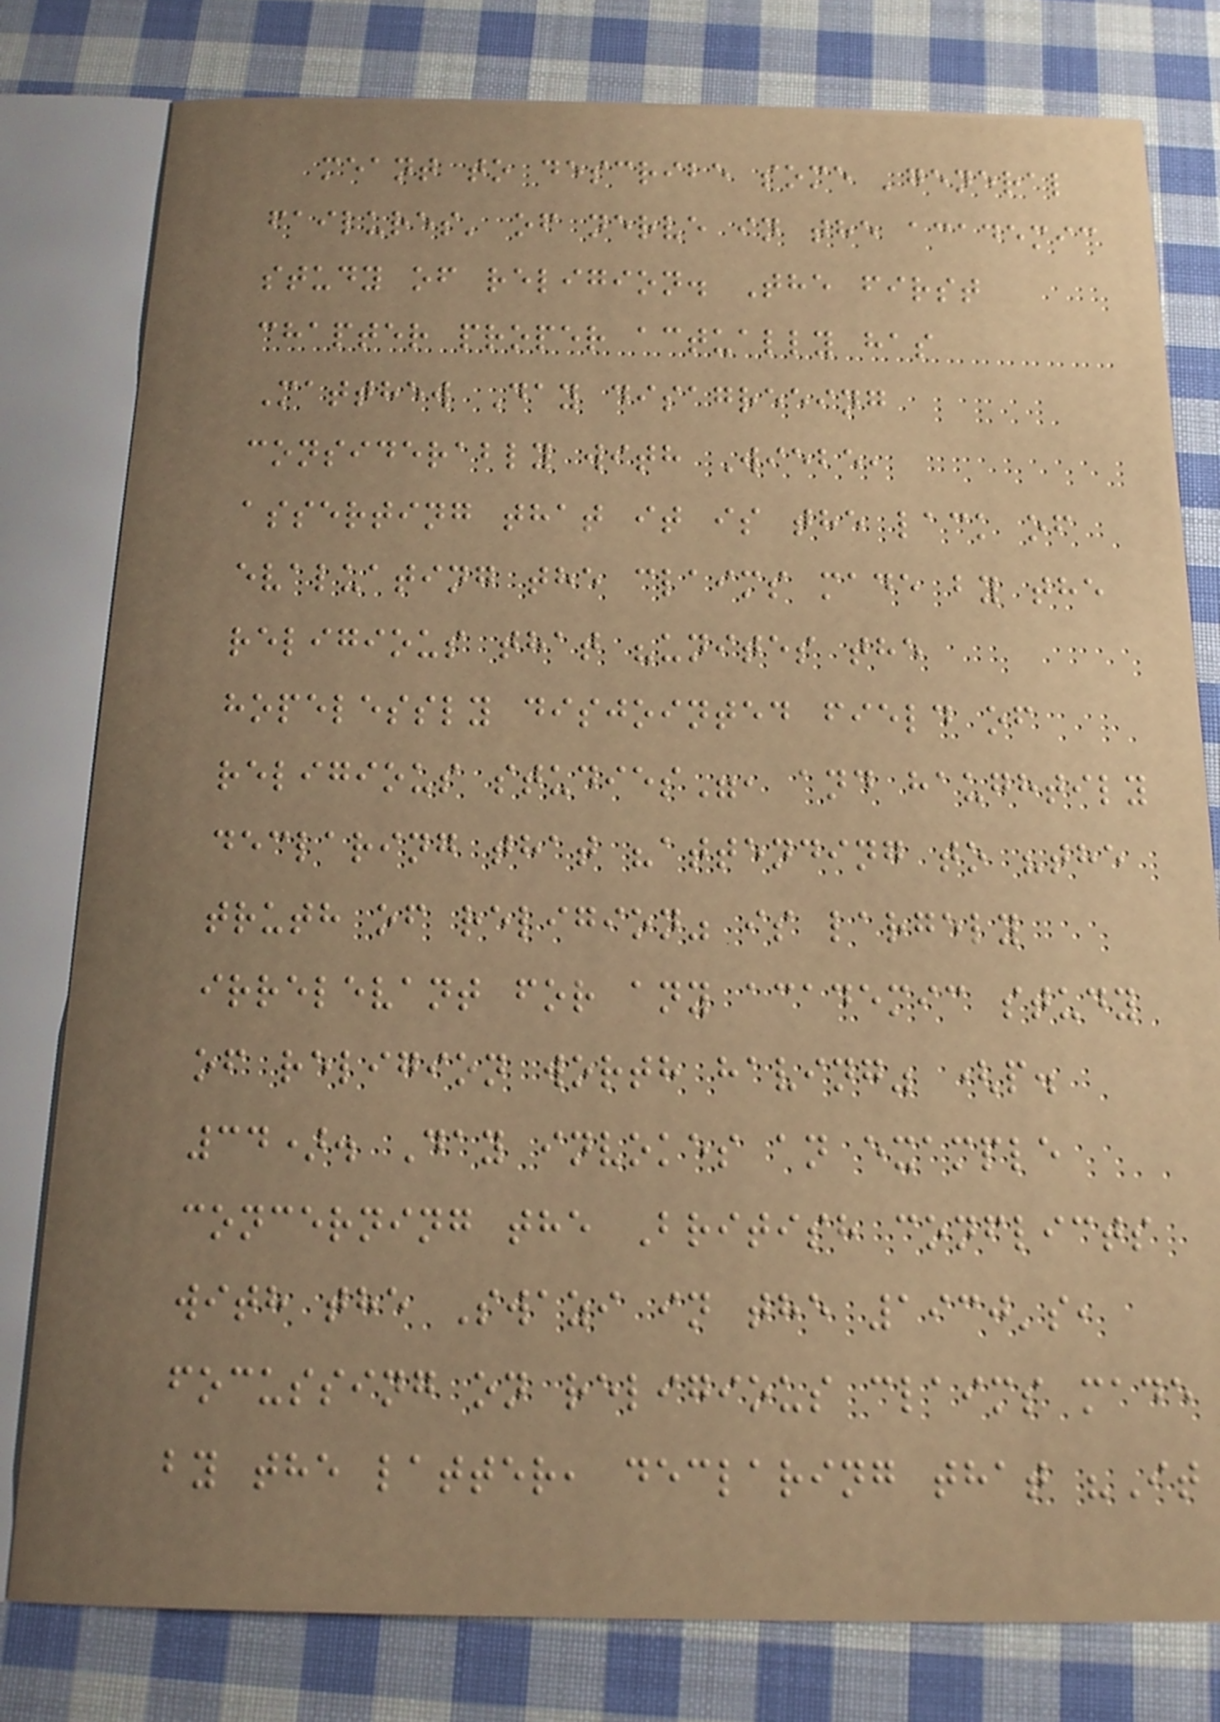meant to describe some 'general
failures' of nerve in the academic
study of religion. The first
chapter proper actually has
Matthew Day disagreeing
considerably with Wiebe,
asserting that it is the lack of
evaluating the claims made by the
religious that "unites the
hopelessly disjointed field of
religious studies", and haughtily
declaring that "attending to "the
truth of religion" is largely
irrelevant for any academic study
of religion worth having" (p.
34). Day invokes an example
concerning the British conflicts
with the Swazi in the 1930's,
focussing on religious claims made
by the latter, declaring that "It
